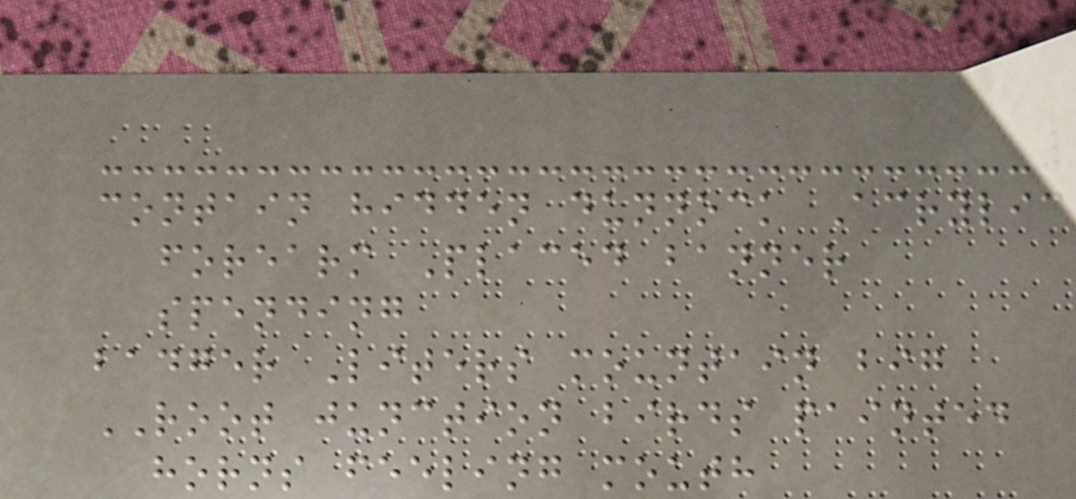contain hidden dunnock Acrylic
forearm Placed banner
spending
badger Liters mountain big
ROOT junction birds painted
horns feeling mouth
